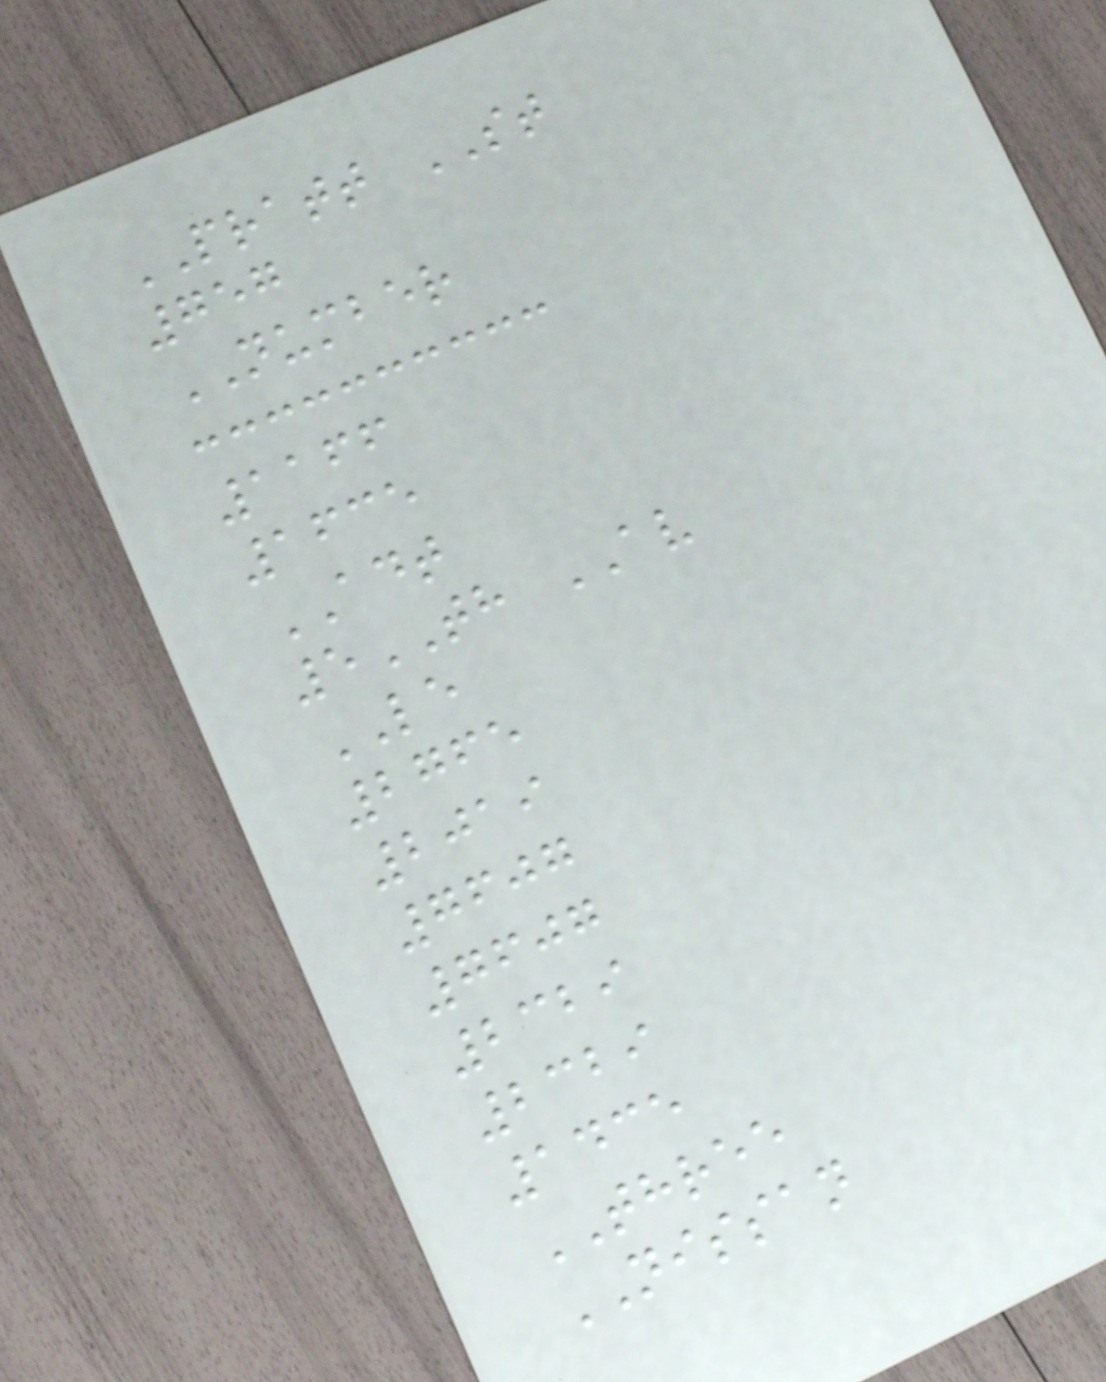PRATT ST
757
NUMBER
1166
1635
ADT
5TH AV
LE
2765
2019
7607
7607
2329
2329
1435
THREE
NISSAN
